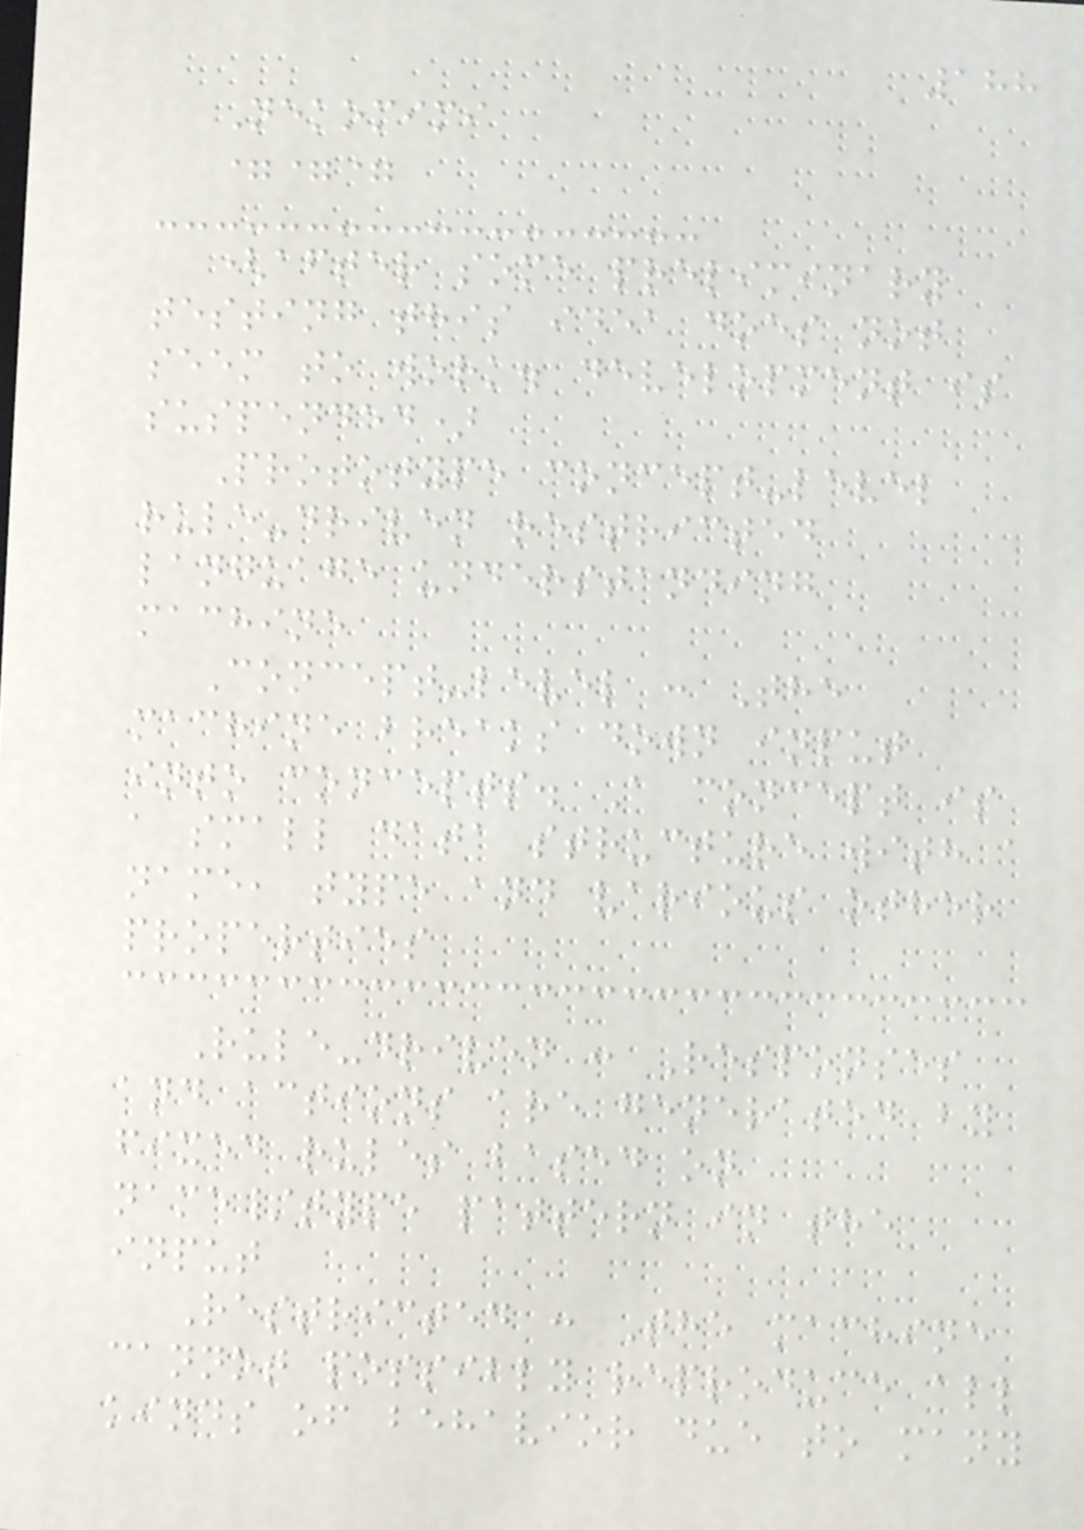188
Nekomimi
===
(after some preliminary
testing this idea does not
seem to work. development is
suspended)
Prototype concept-level
rule-driven restricted
language understanding
machine
Concept-level : The
machine breaks down input
into concepts. A concept is
a small data structure with a
name, type and various other
properties
Rule-driven : Responses
and actions are generated by
fixed rules based on
name/type pattern in the
input
Restricted : The machine
cannot possibly reproduce all
kinds of behavior due to many
